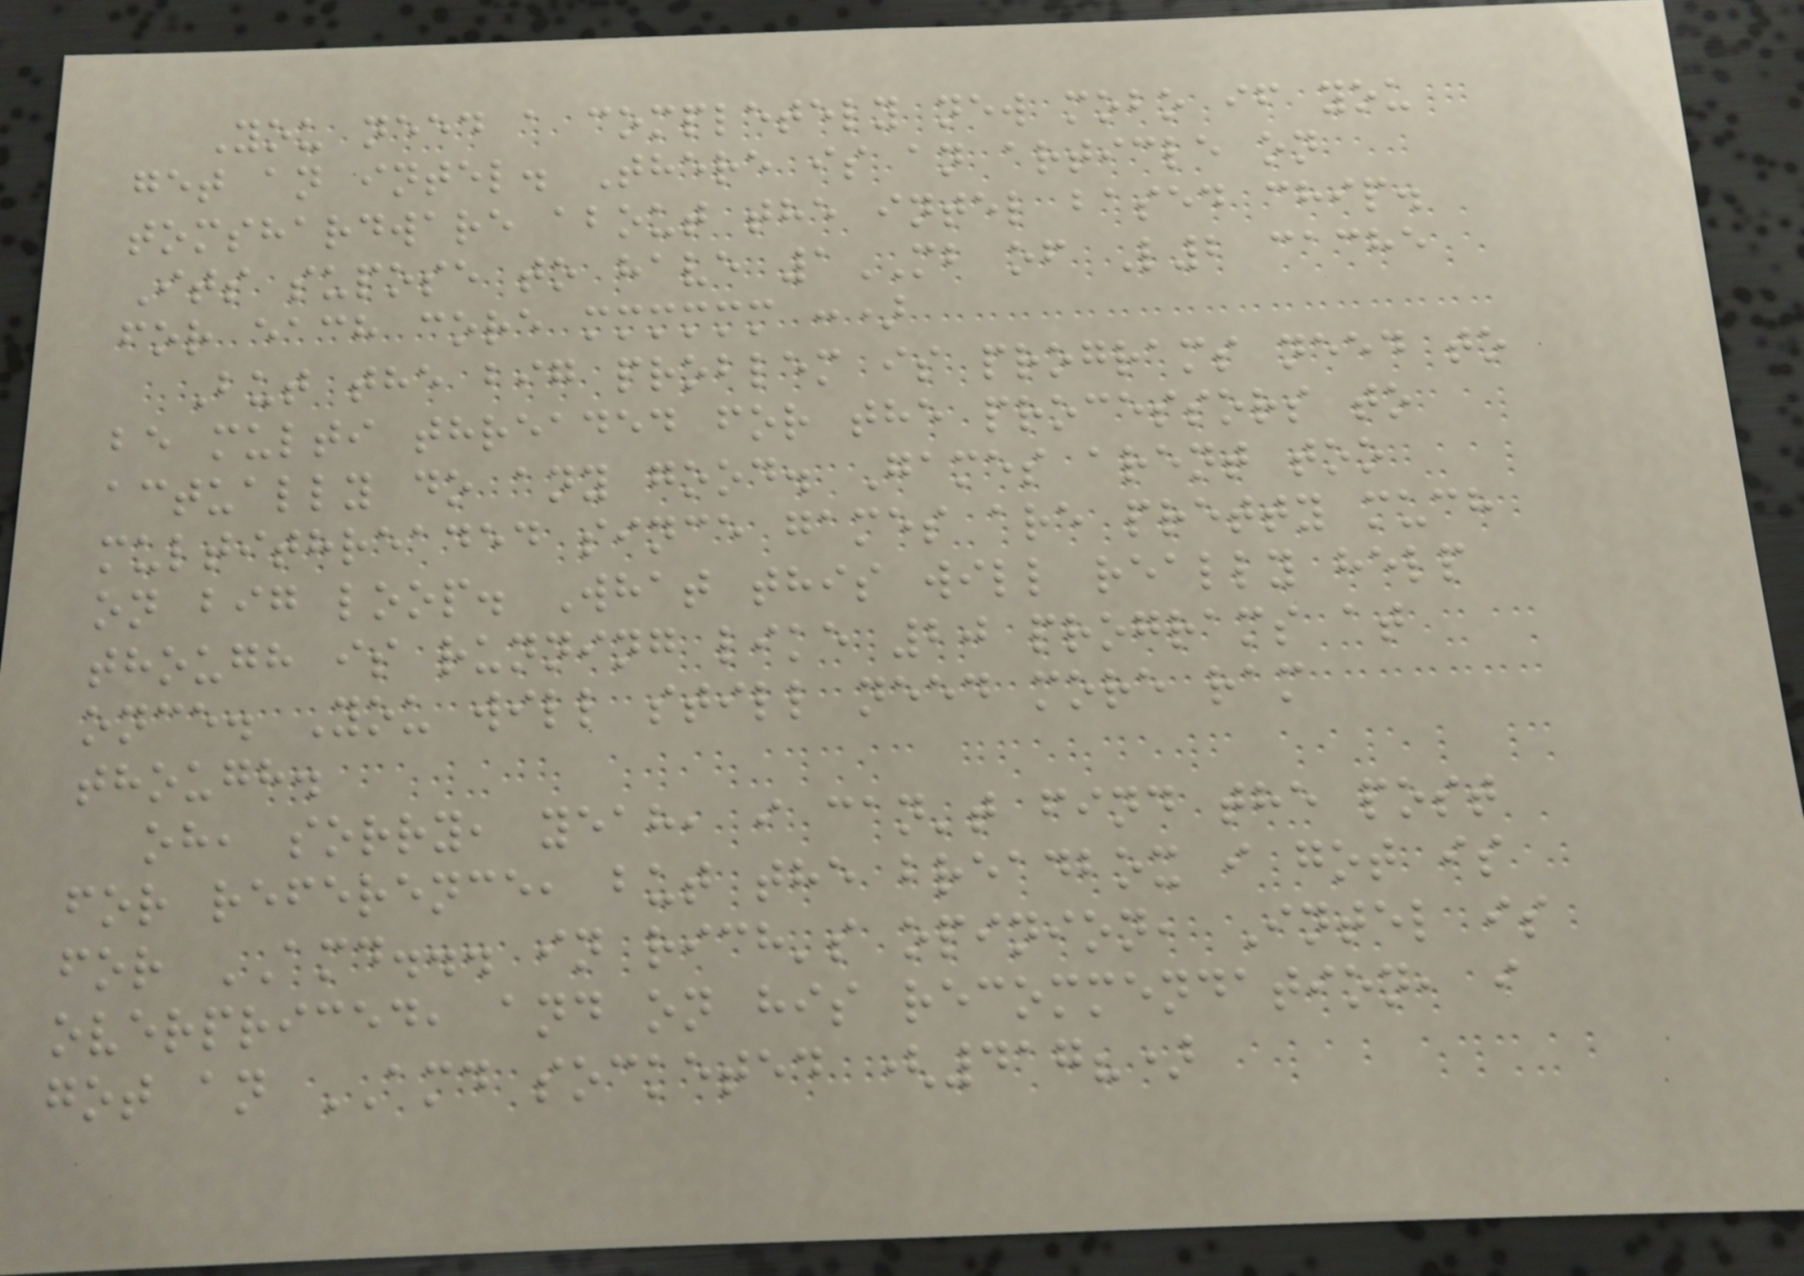You need a completely new mobo if you
get an intel. There is an article on
tomshardware about the intel based chip.
Its supose to have 1MB of L2 cache
for each core mmmmmm :)
But the big problem is programs need to
be multi threaded for the processors to
actually do any good. Games arent too
multithreaded since games are pretty much
on big loop. What this will really help
though is running like 20 programs at
once. You will still need more ram
though.
oh, sorry, yeah, i can't find the post
for reference, but the breadbox i got is
for AMD... in rich's opinion, Intel is
overpriced, and on his recommendation, i
got an AMD socketed (417?)
